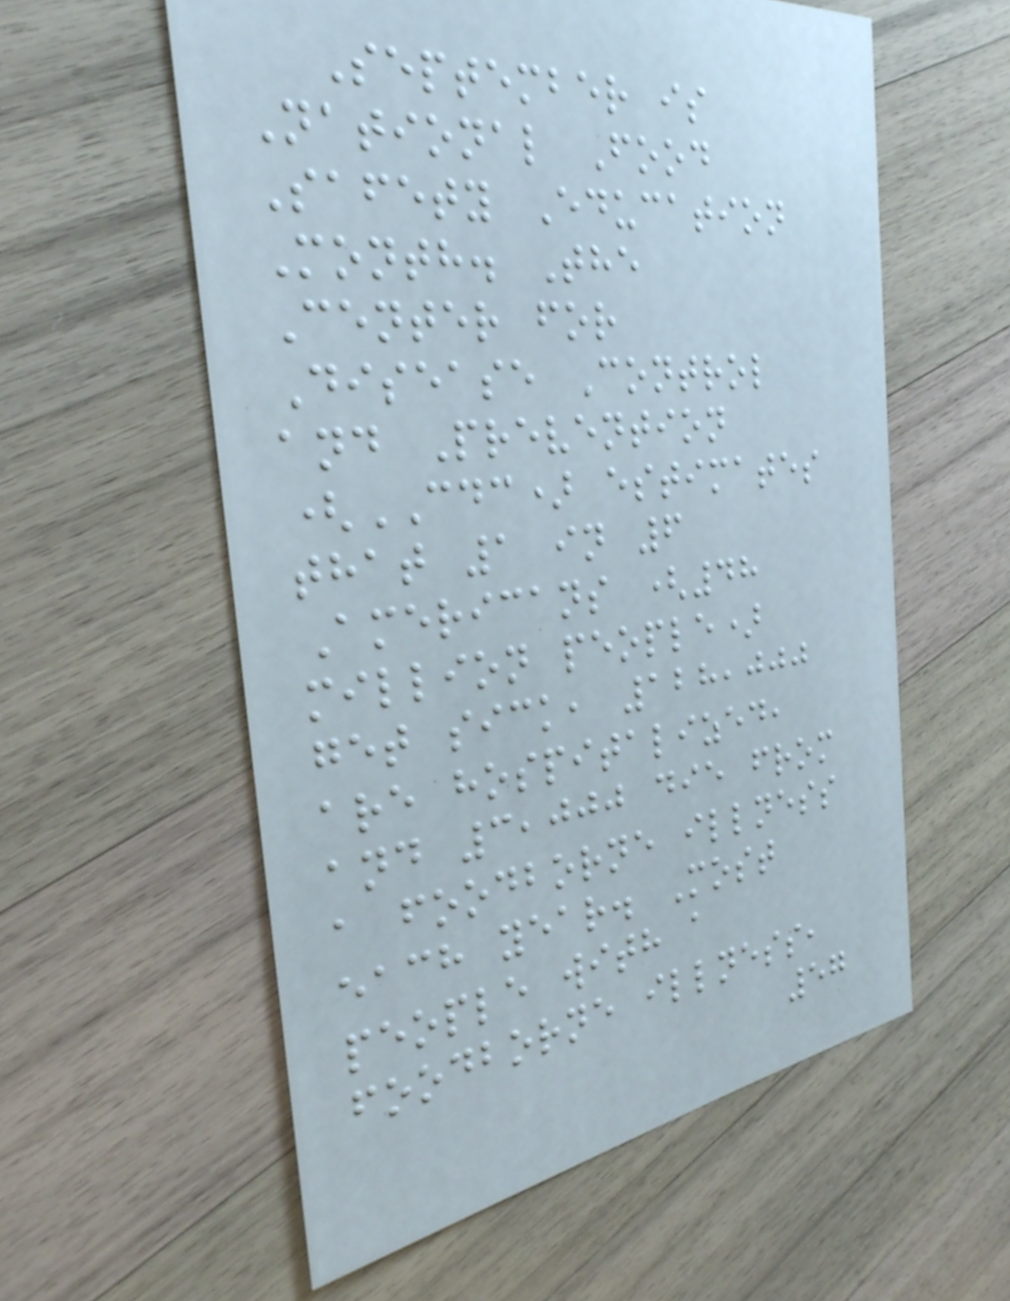September is
National Food
Safety Education
Month. The
Center for
Disease Control
and Prevention
(CDC) estimates
that 1 in 6
Americans (48
million people)
get sick, 128,000
are hospitalized,
and 3,000 die from
a foodborne illness
each year. Most
people with a
foodborne illness,
57
